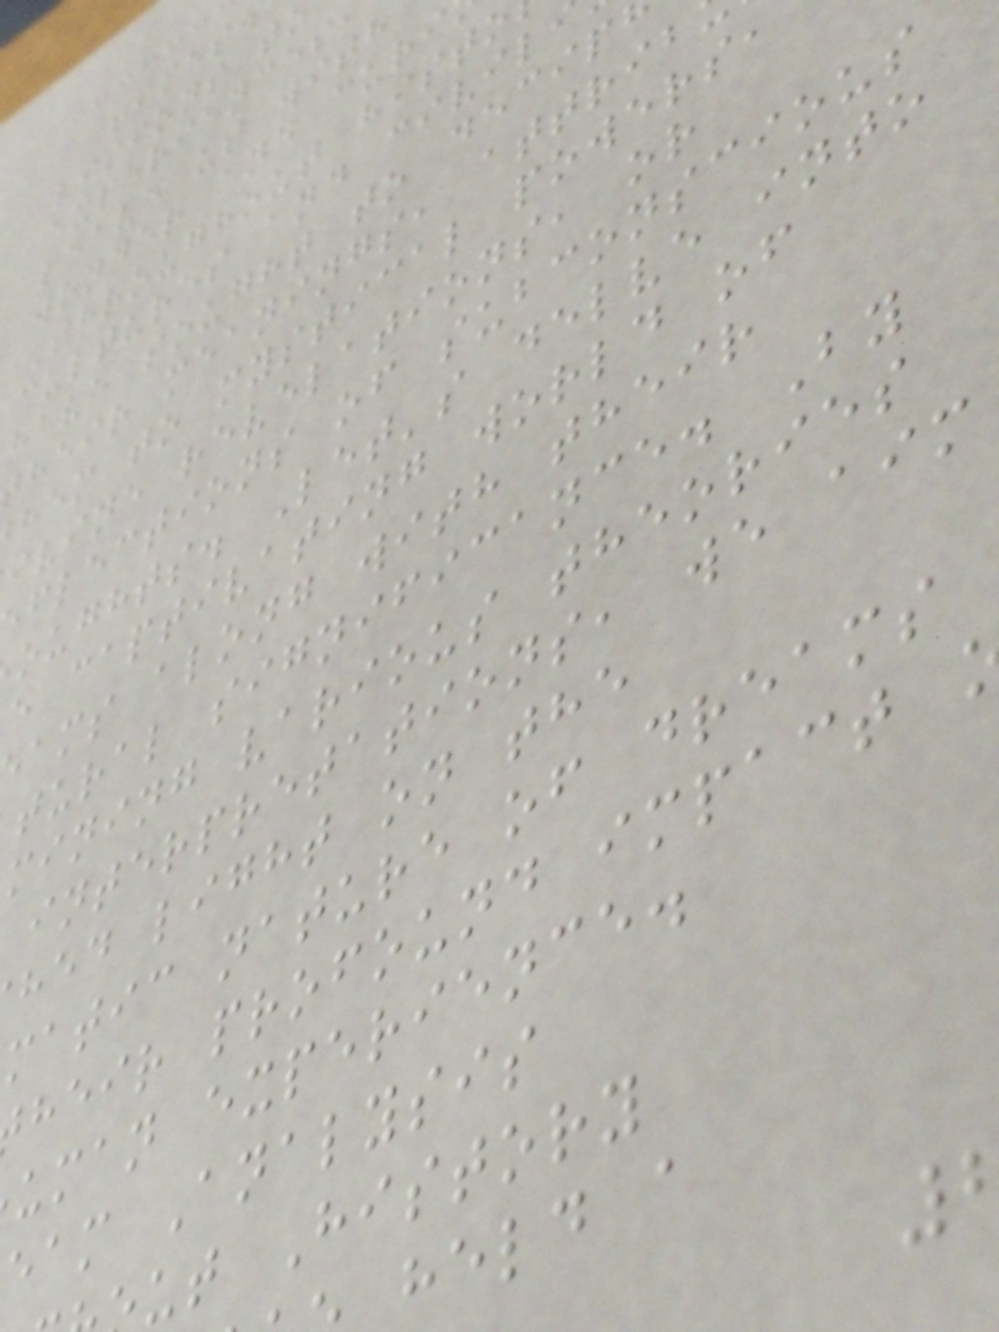times.
visions to
experiences
leave us with
wonder and curi
Throughout histo
cultures and civil
have sought to decip
heir meanings, attrib
hem to mystical powers,
ivine revelations, or
flections of subconscious
oughts. Let's delve into
e captivating world of
ams along with their
tural significance. By
mining various theories
interpretations, we aim
hed light on the
matic nature of dreams
heir profound impact
uman experience.
eam Analysis
ut History
held a
